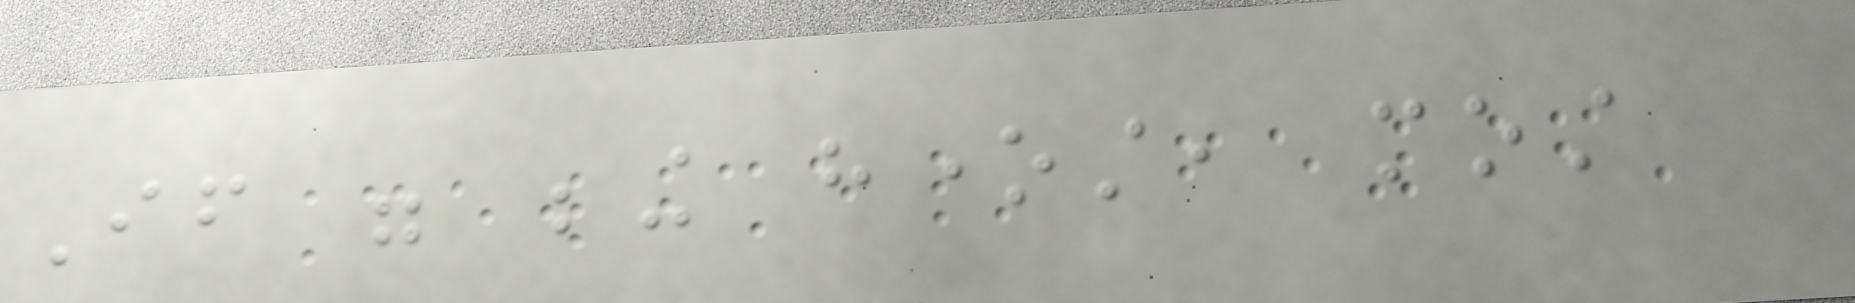If were being honest, most
